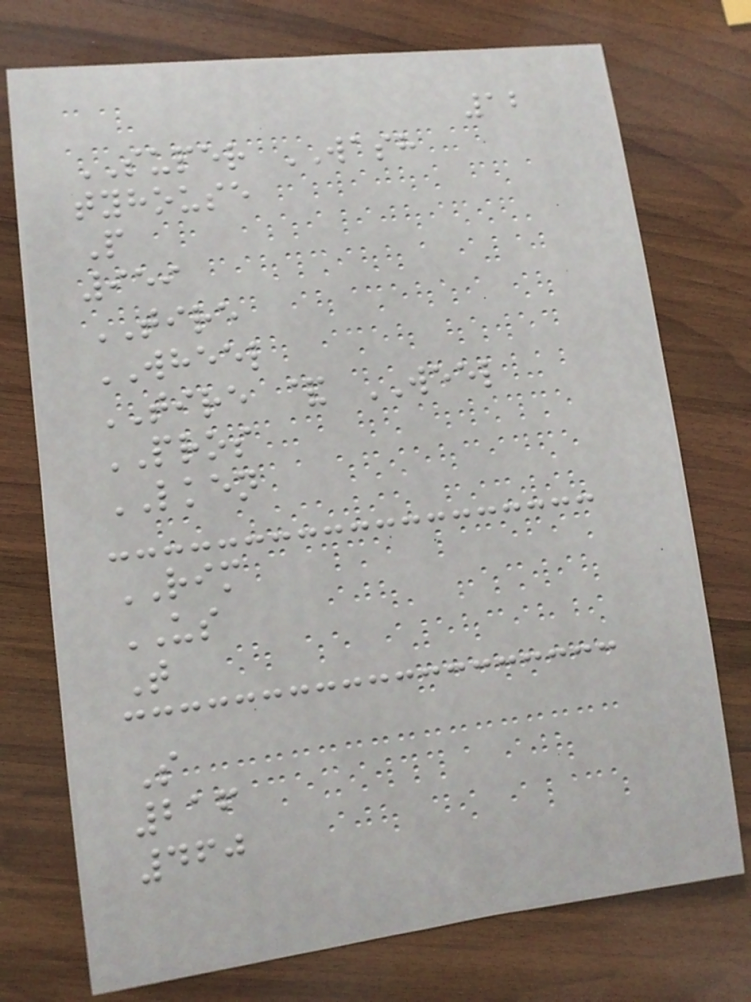12
SUPER WASH
tyhouse
P
959
TIRE
WHEEL
TIRE & WEEL
PROS
LKEN
RIM
US
T
S
216
460
